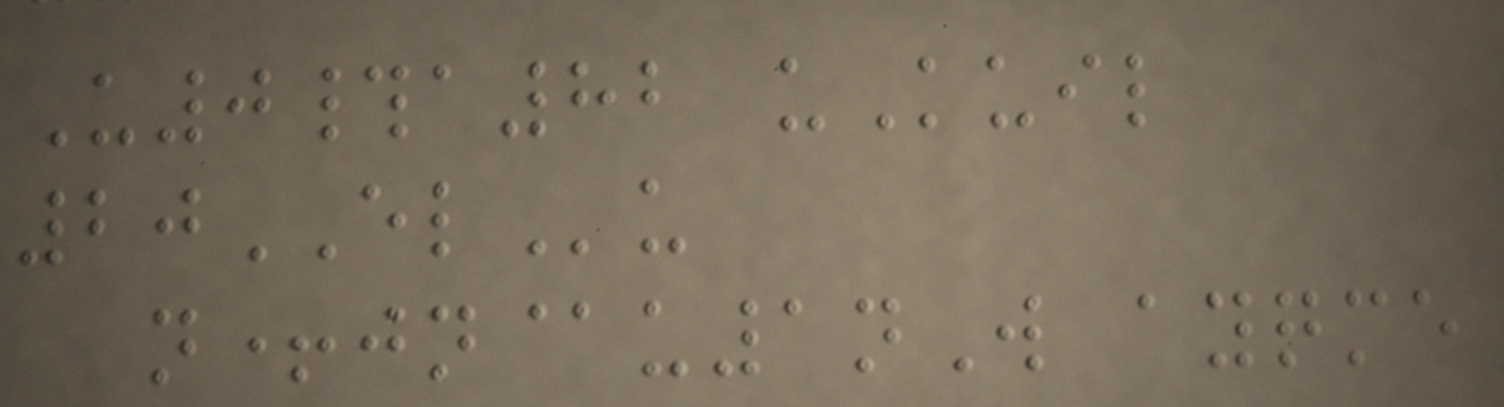U0#a82 uKuil
20ELu
n+jn@u1nW ayqme
